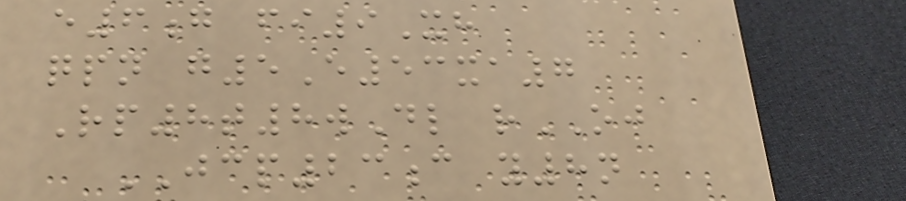e6g fi9Xh
qpn g5E53xa7
Rp8t8wDl rOJ
JCP23c y8n
